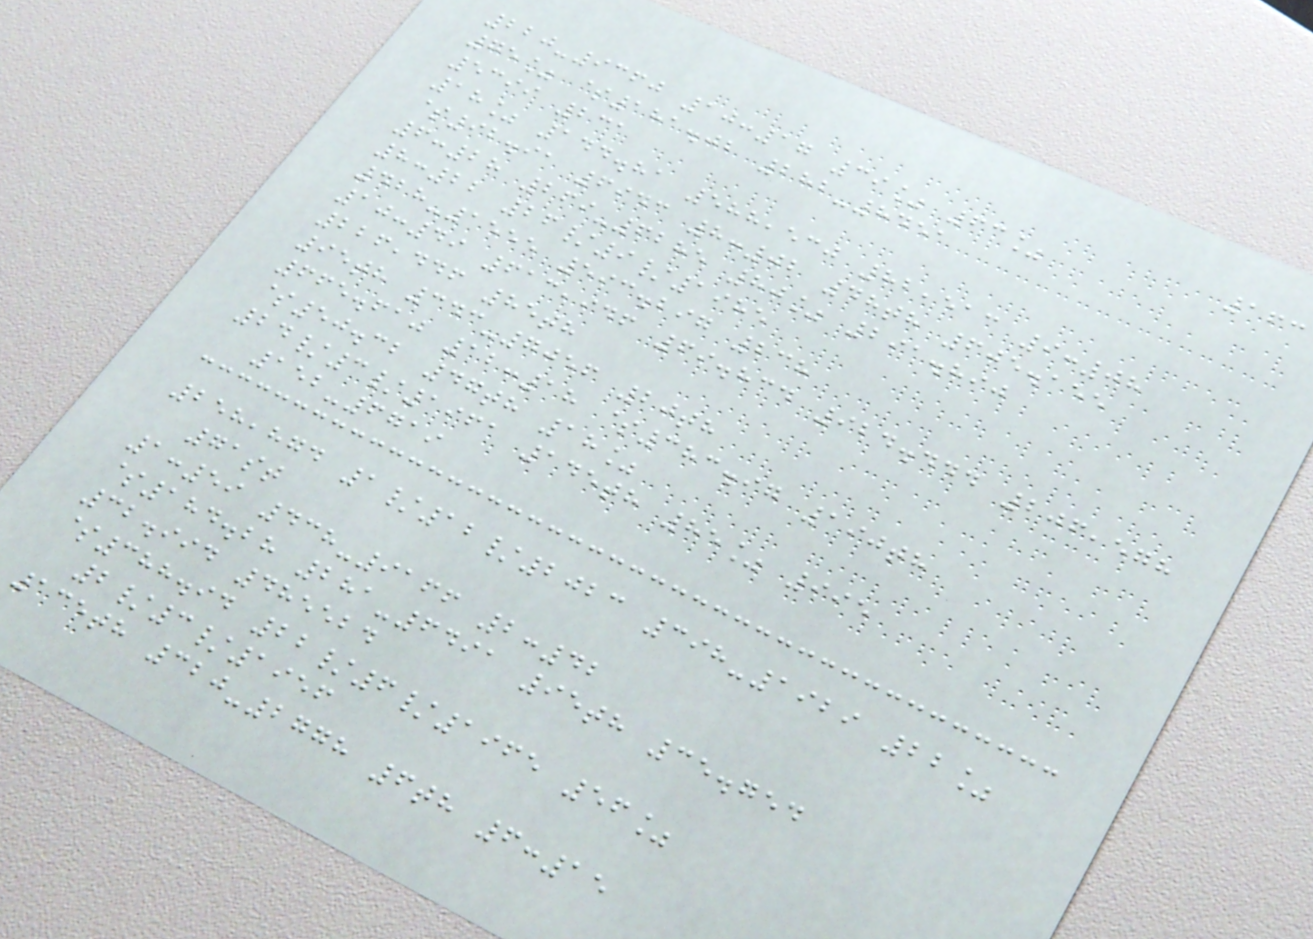163
220-9360 10:17 39% 63%
75% $181.02 282-8451
5399 231
18% 144.81 588,530 82,513 9:08
$92.91 6943 8:02 48th 605.155
6:28 269-6285 80% 291.890
8:22 26/9/1985
428-1555 593.297 238
10:49 613,946 69.834 924.444 206,578
226,446 85th
95th 343-7056 20th
665.610 12:18 $383.97 190th
$50.32 47th 18%
24/3/1961 145th 85% 995
152-6719
258,874 1/12/2023 398-1929 22%
71st
1:59 438-9166 2:42
$184.28 281-6491 95th 35.754
32.994 485524
$388.94 22/6/1965 56%
2/3/1956
135th 320-2778 6th 6:15
